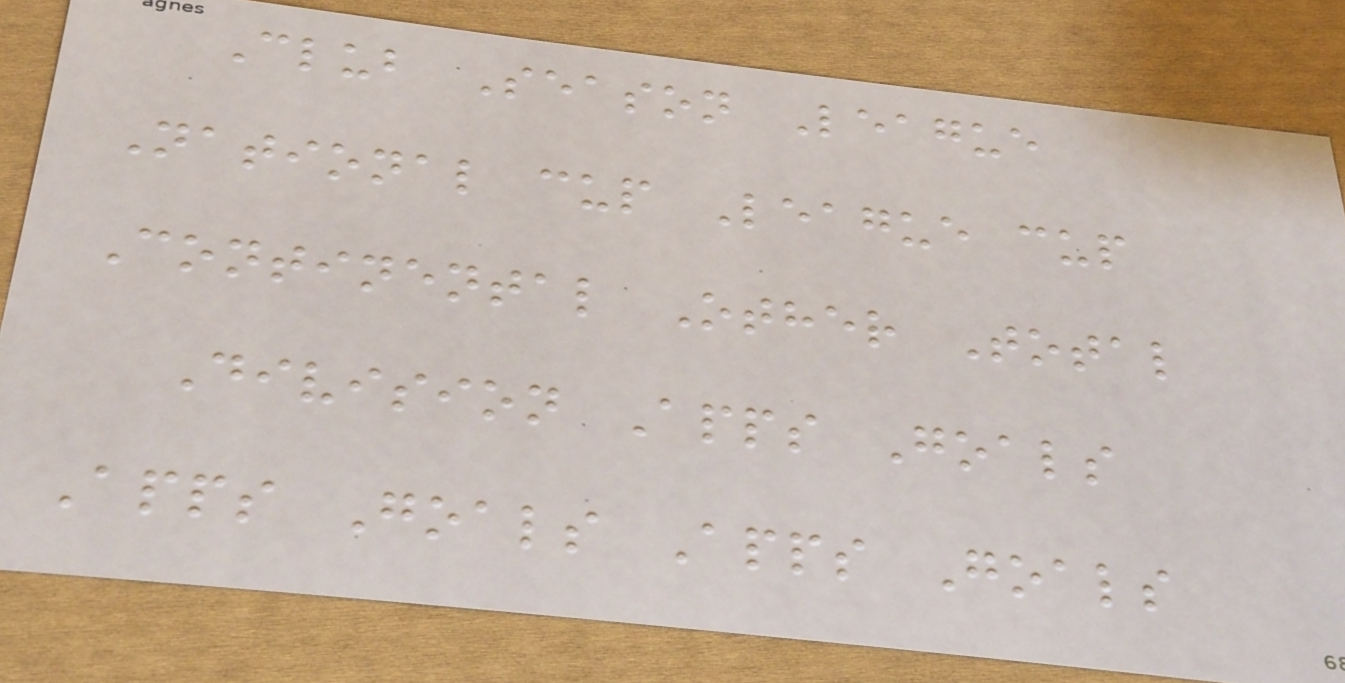Club Season League
National cup League cup
Continental Other Total
Division Apps Goals
Apps Goals Apps Goals
